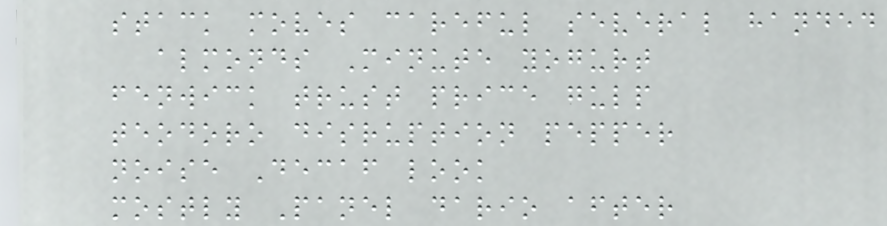stack moves careful several handed
almonds Minute yogurt
fenwick trust price gulp
teodoro disruption pepper
noise Decaf look
mostly Panel dario after
